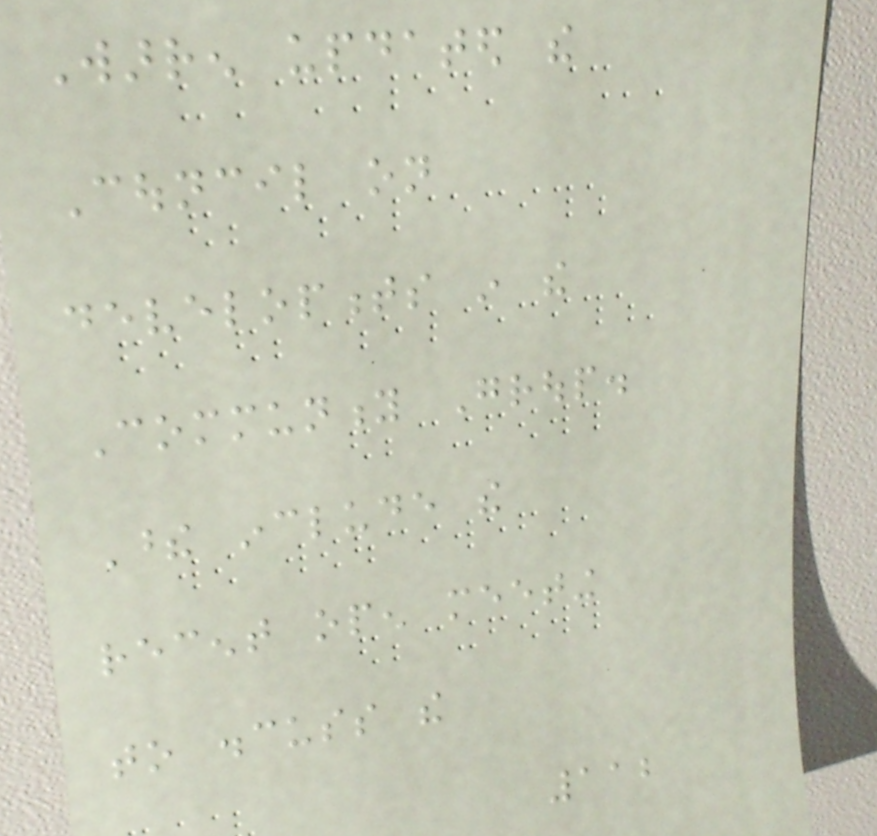Warren updated the
Council on
developments in the
Community Group.
These include the
recent open meeting
to discuss the
112
